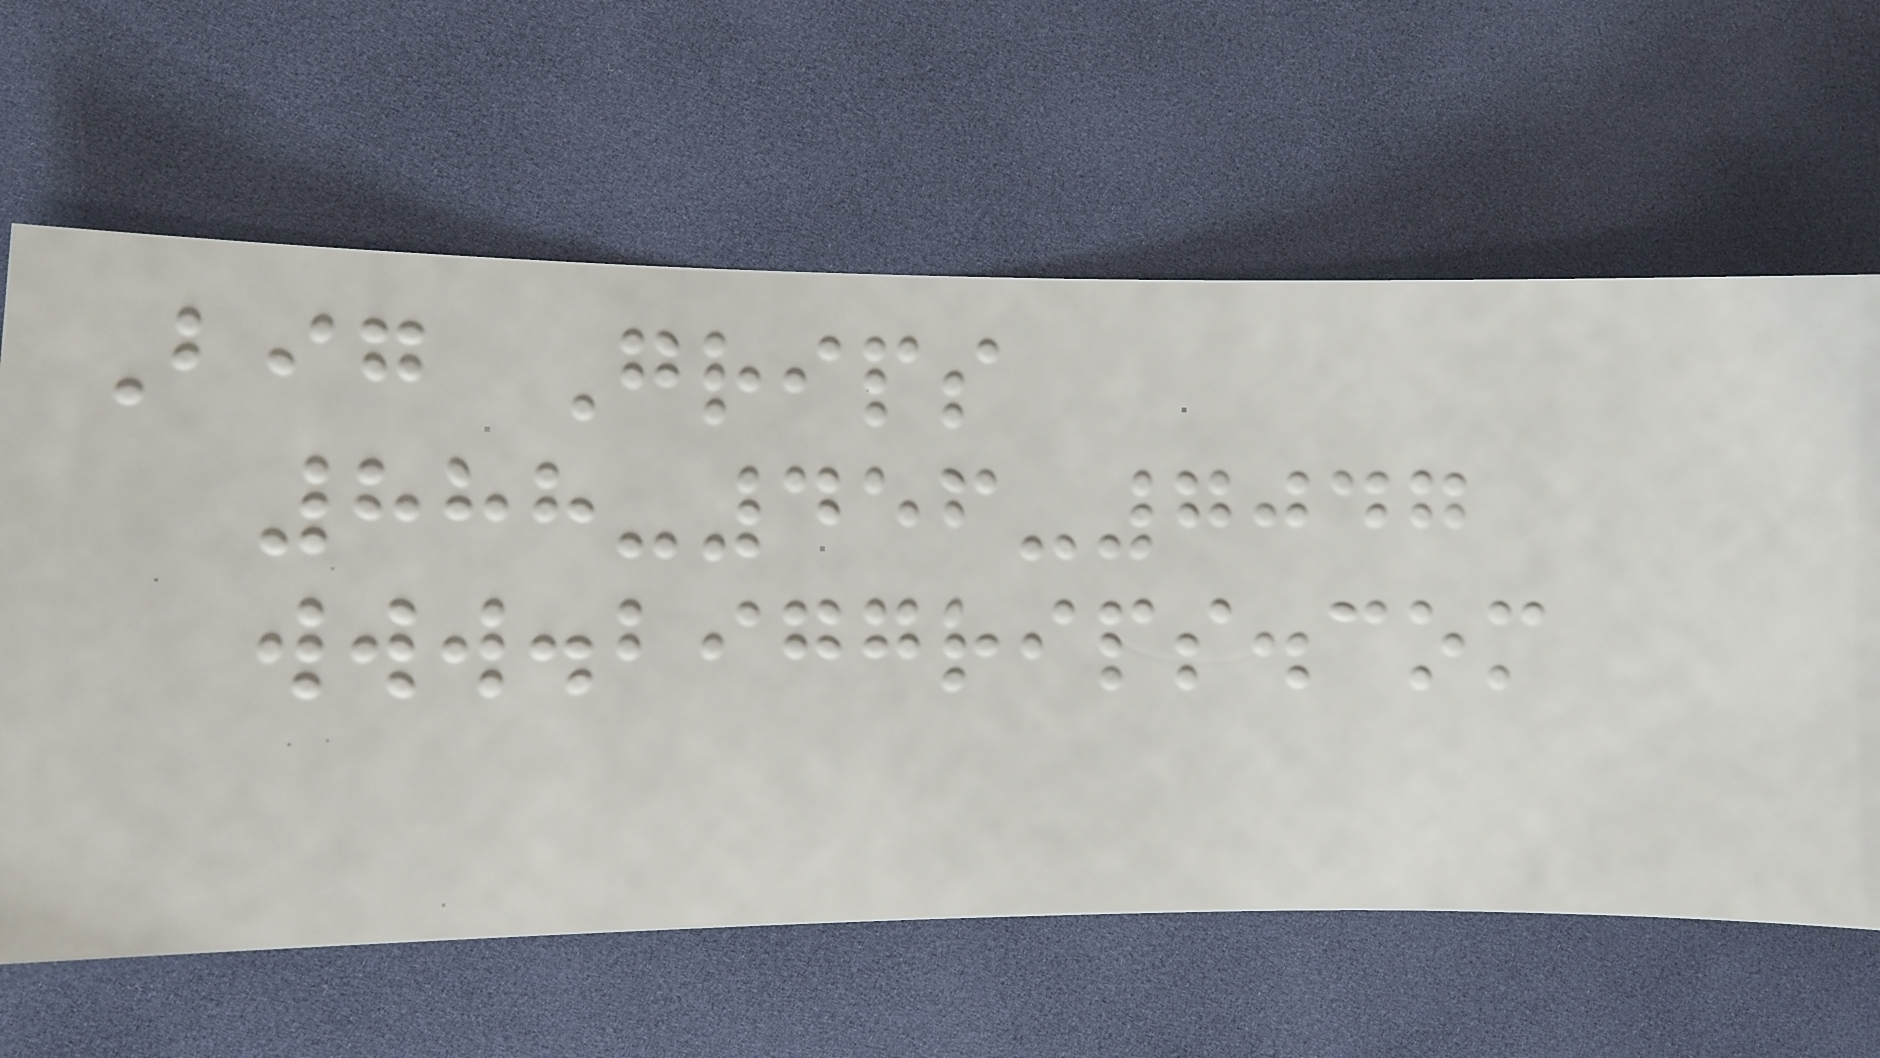Big Grips
888-456-7047
www.biggrips.com
